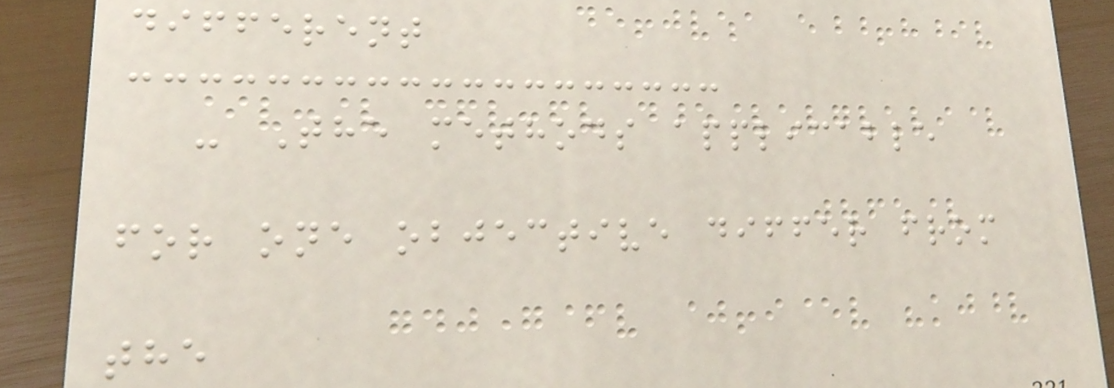different
- The methods applicable
for one objective differ from
the
